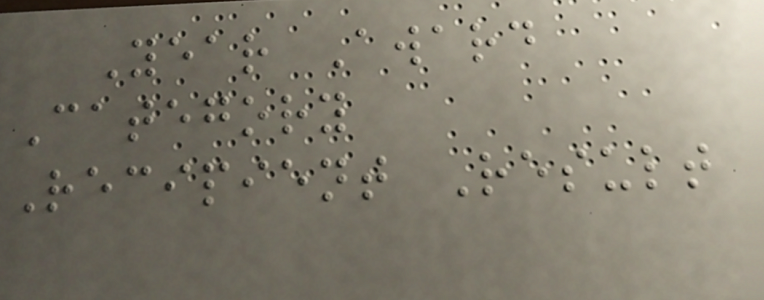Year Award
Category
Recipient Result
